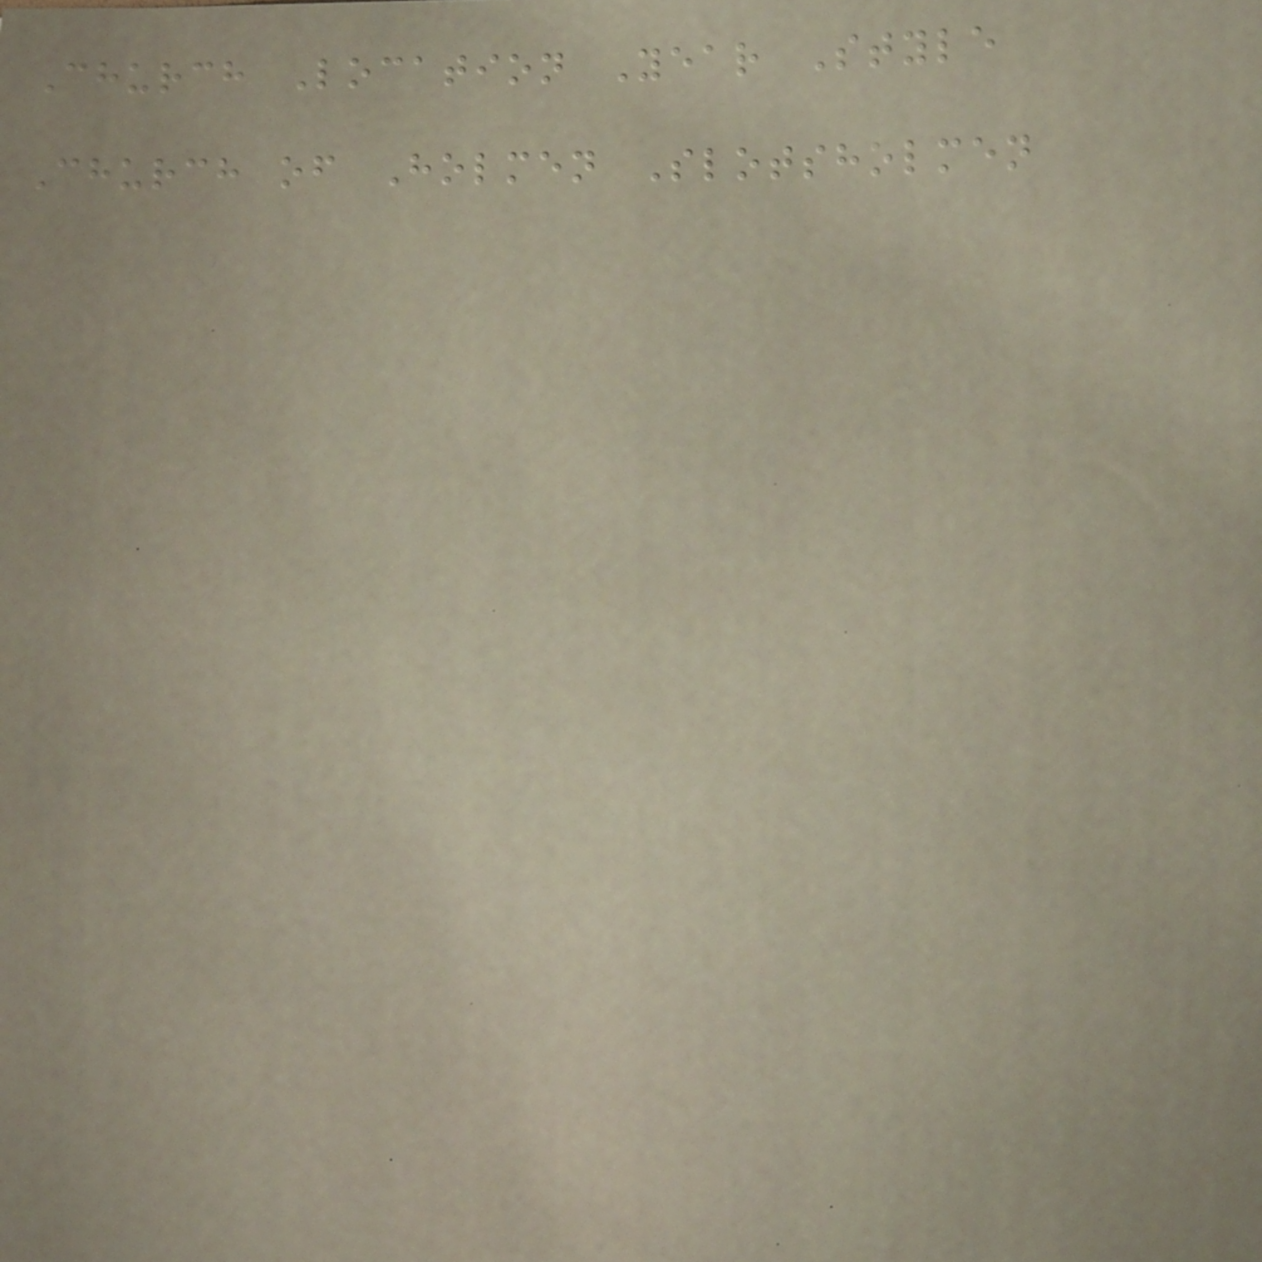Church Location Year Style
Church of Holmen Slotsholmen
